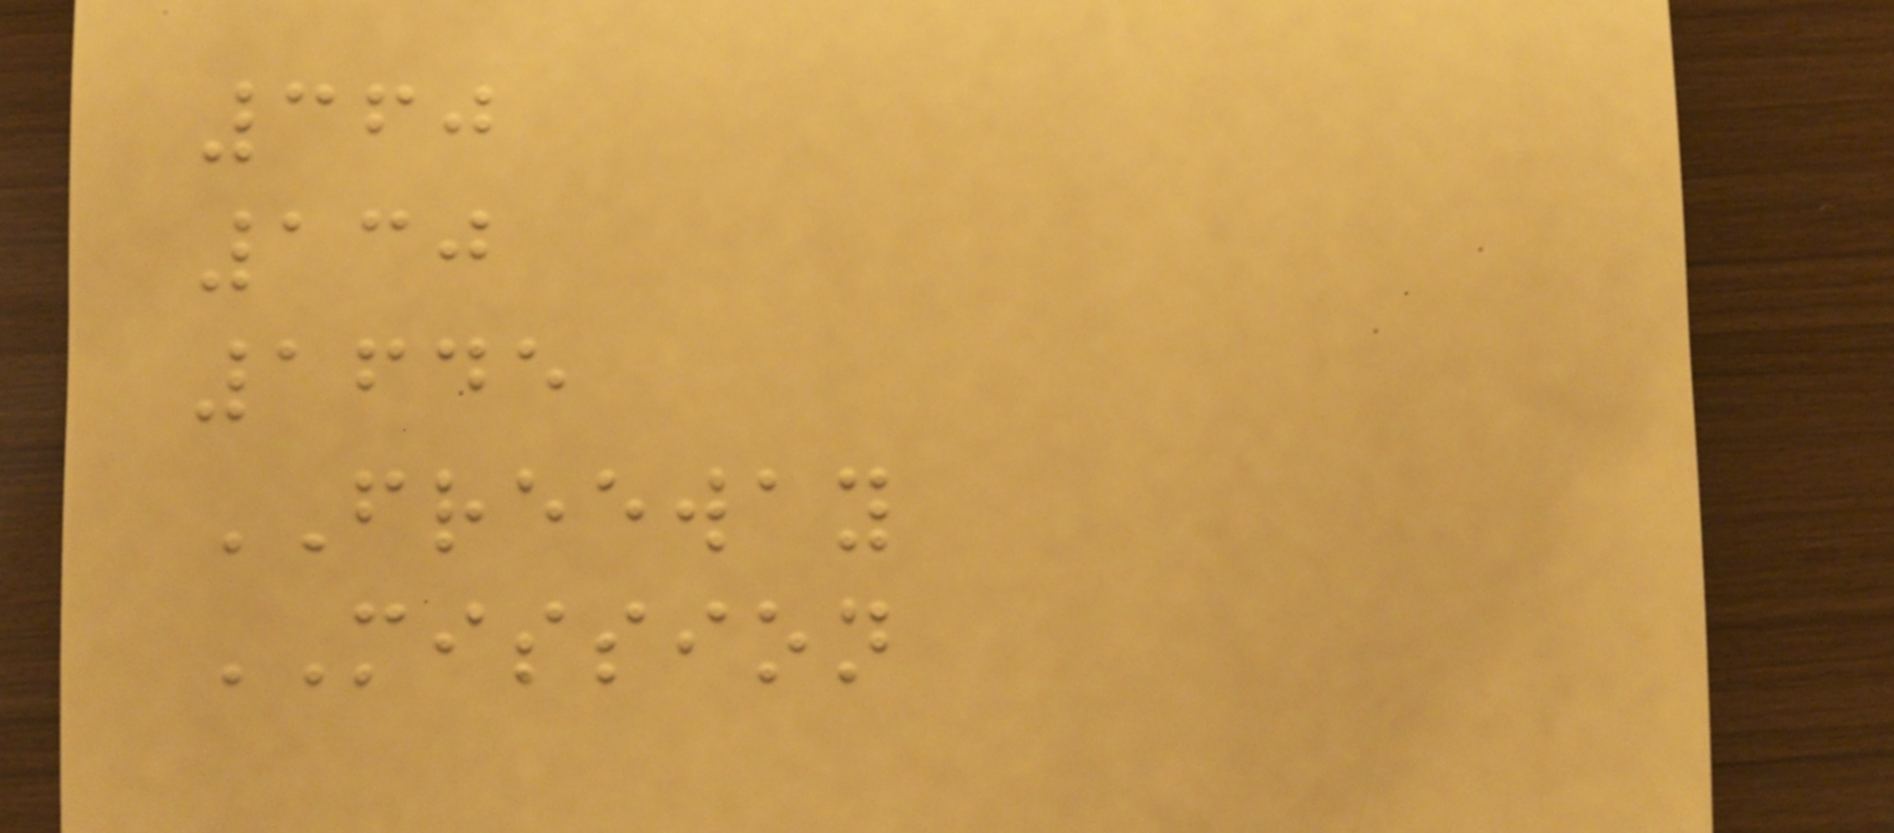360
130
1645
FREEWAY
MISSION
